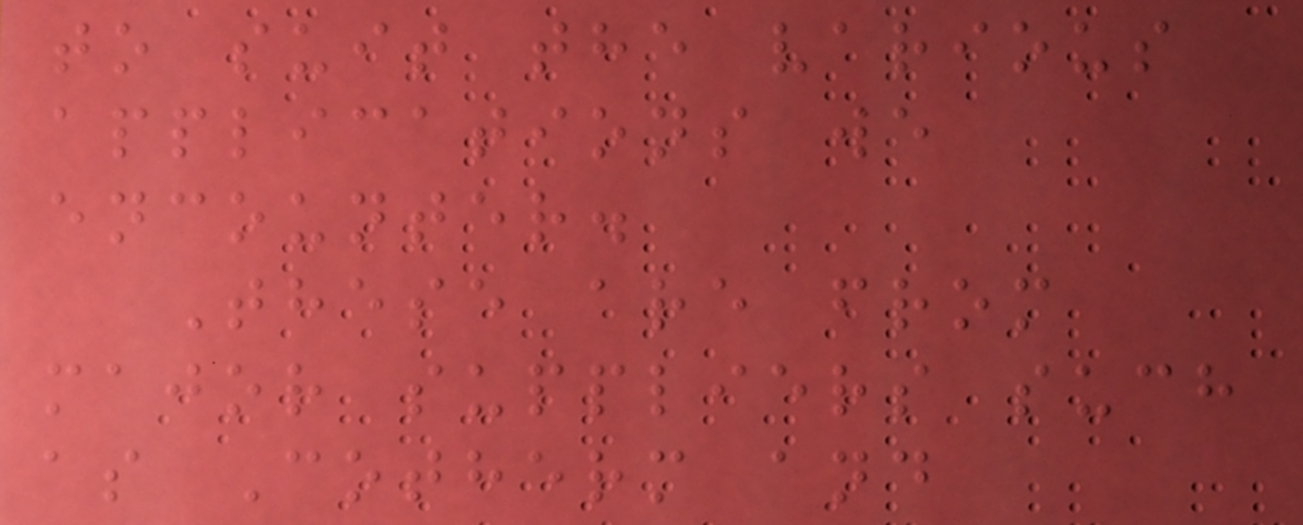to suit the various
applications we
encounter.
These are from
major suppliers such
as Cotherm and
